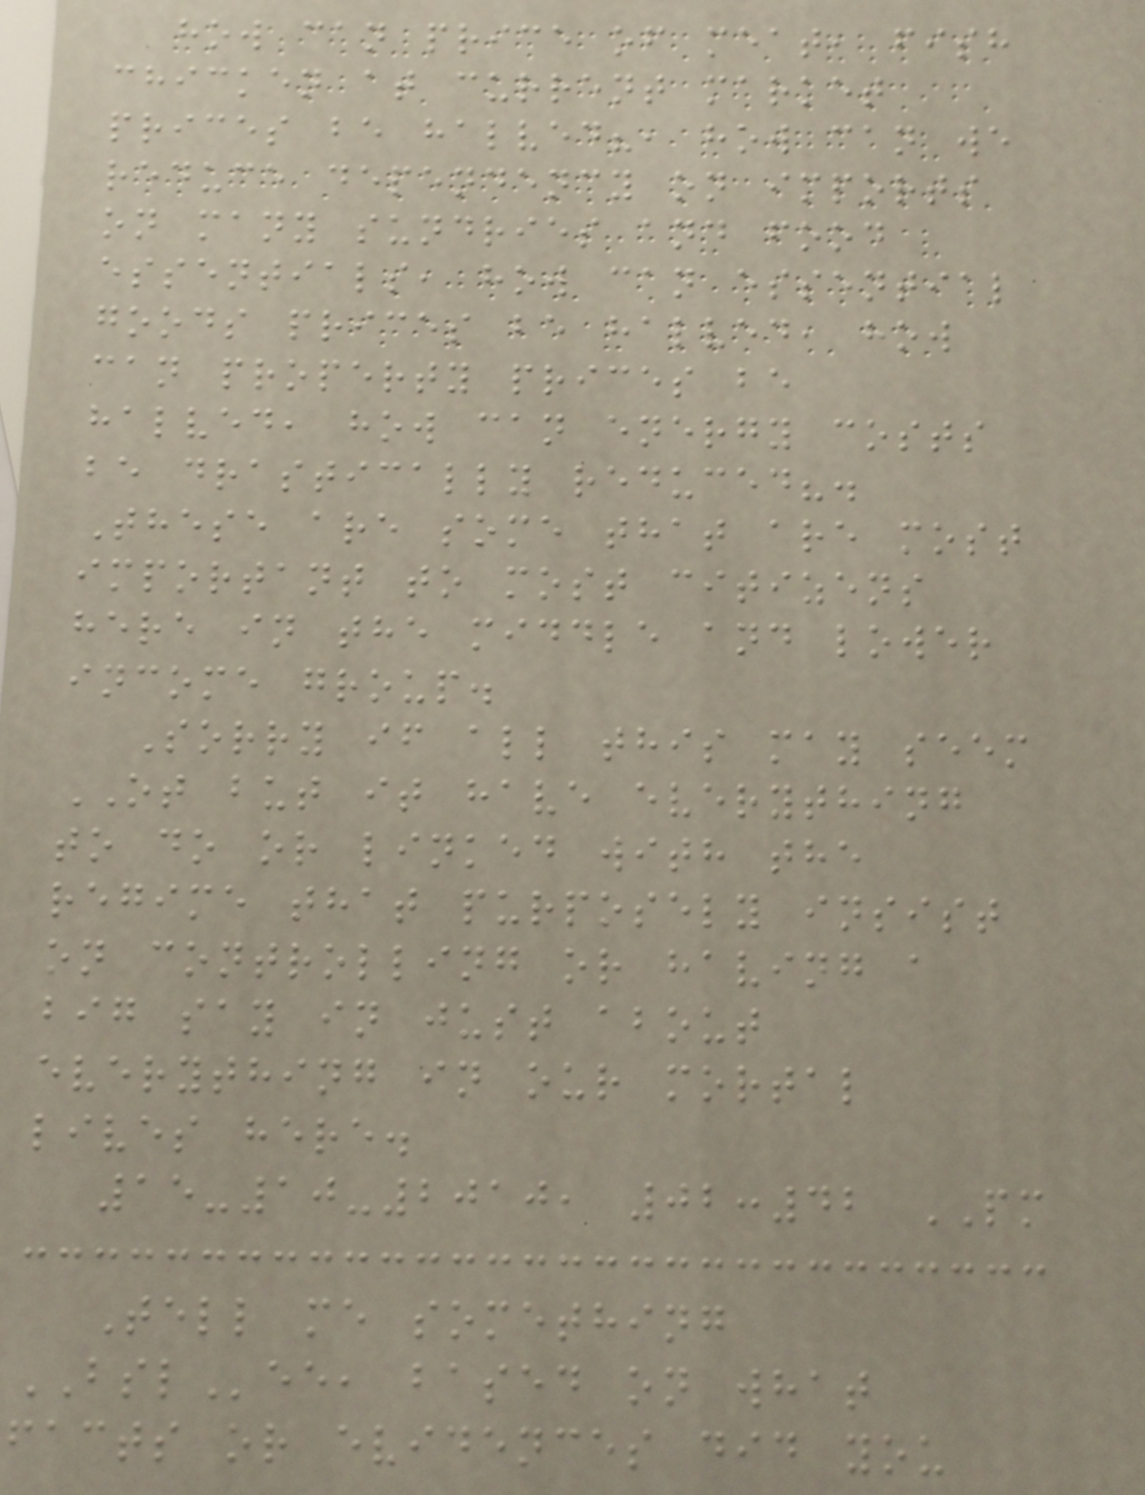how can price of meat, fish
chicken at current market
prices be halved?, how can we
reduce dependency on imports
on many sundries and food
essentials, how can essential
goods prices be halved, how
can property prices be
halved, how can energy costs
be drastically reduced?.
These are some that are most
important to most citizens
here in the middle and lower
income group.
Sorry if all this may seem
OT but it have everything
to do or linked with the
regime that purposely insist
on controlling or having a
big say in just about
everything in our mortal
lives here.
15-10-2010, 02:42 PM
Tell me something
BSLee, based on what
facts or evidences did you
